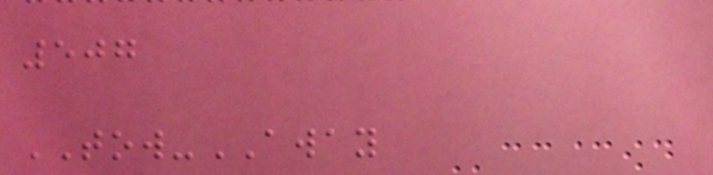507
TOW-AWAY
